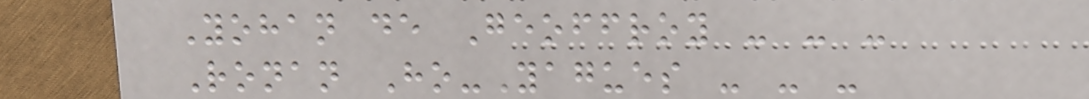Yohan de Geoffroy - - -
Ronan Ho-Yagues - - -
